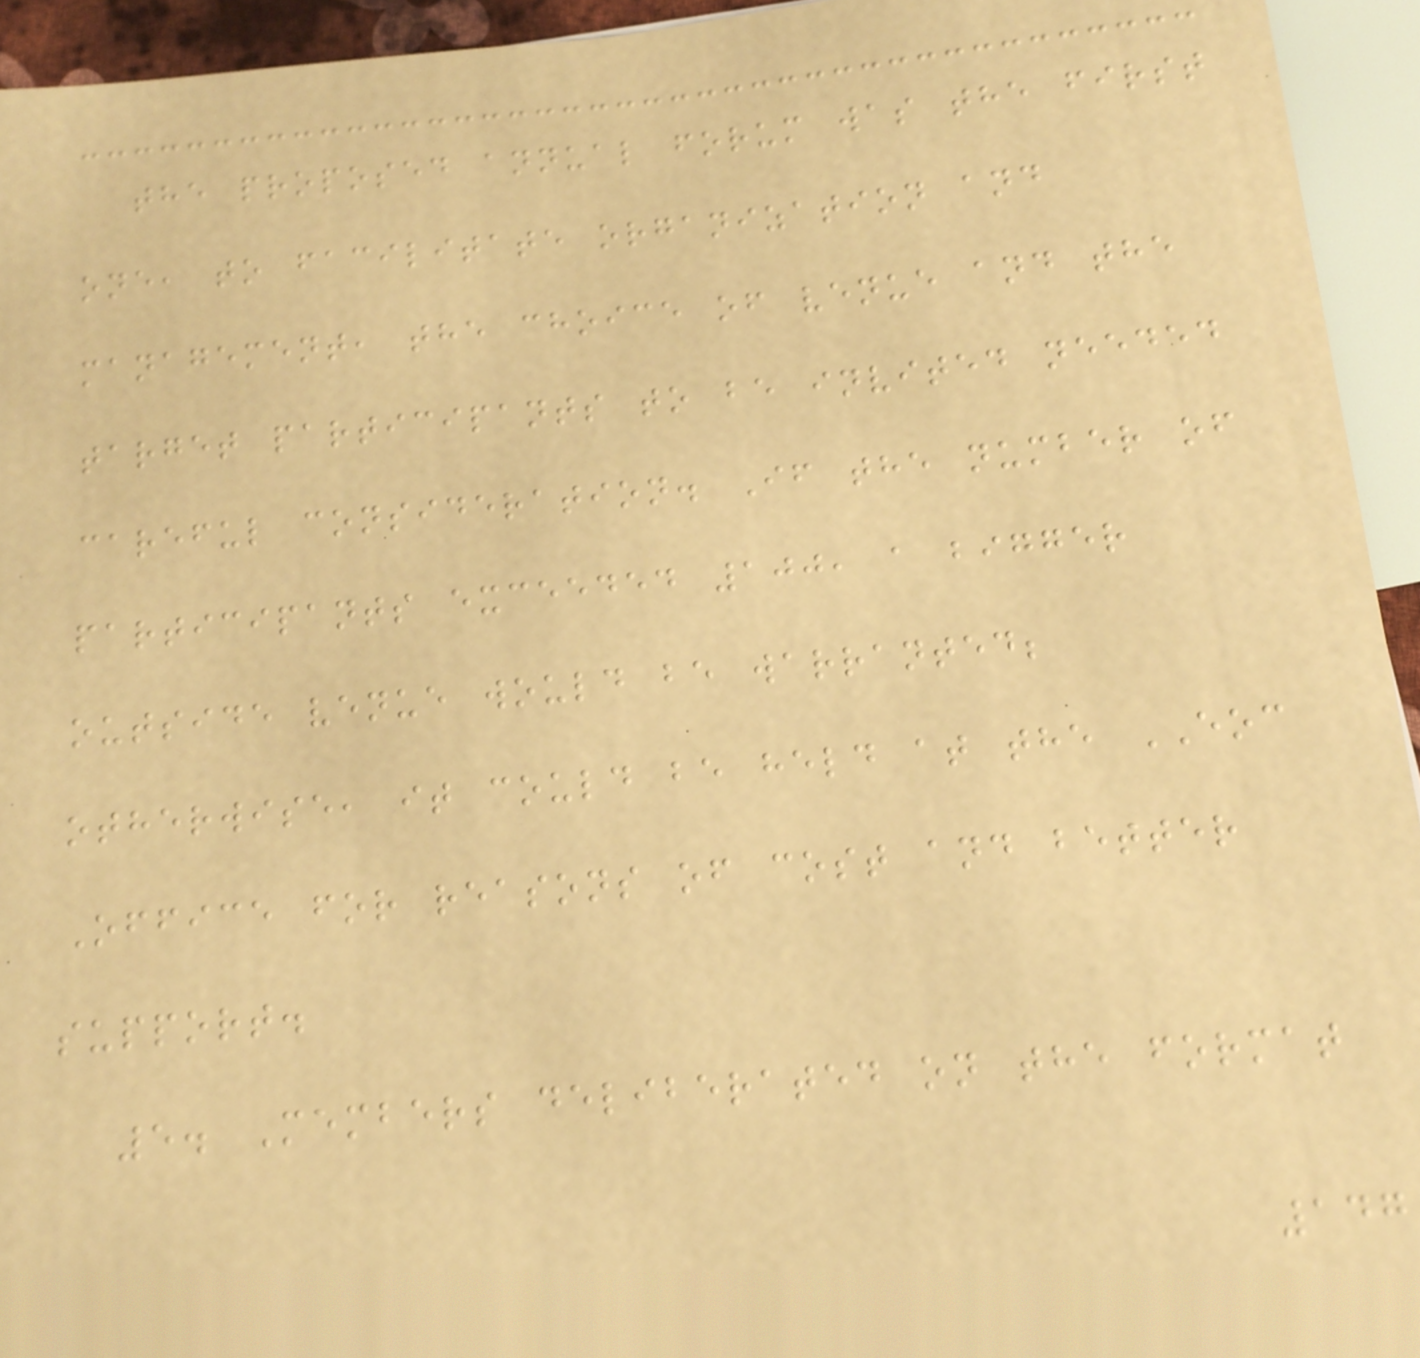the proposed annual forum was the first
one, to facilitate organization and
management, the choice of venue and the
target participants to be invited needed
careful consideration. If the number of
participants exceeded 100, a bigger
outside venue would be warranted;
otherwise, it could be held at the EOC
Office for reasons of cost and better
support.
5. Members deliberated on the format
147
